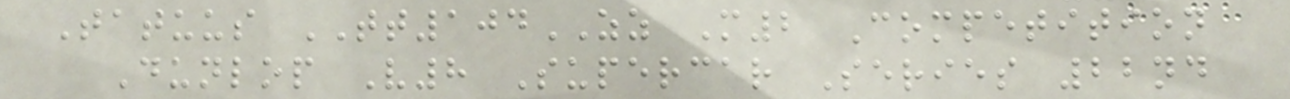Tatuus TT104ZZ M2 Competition
Dunlop V8 Supercar Series 22nd
